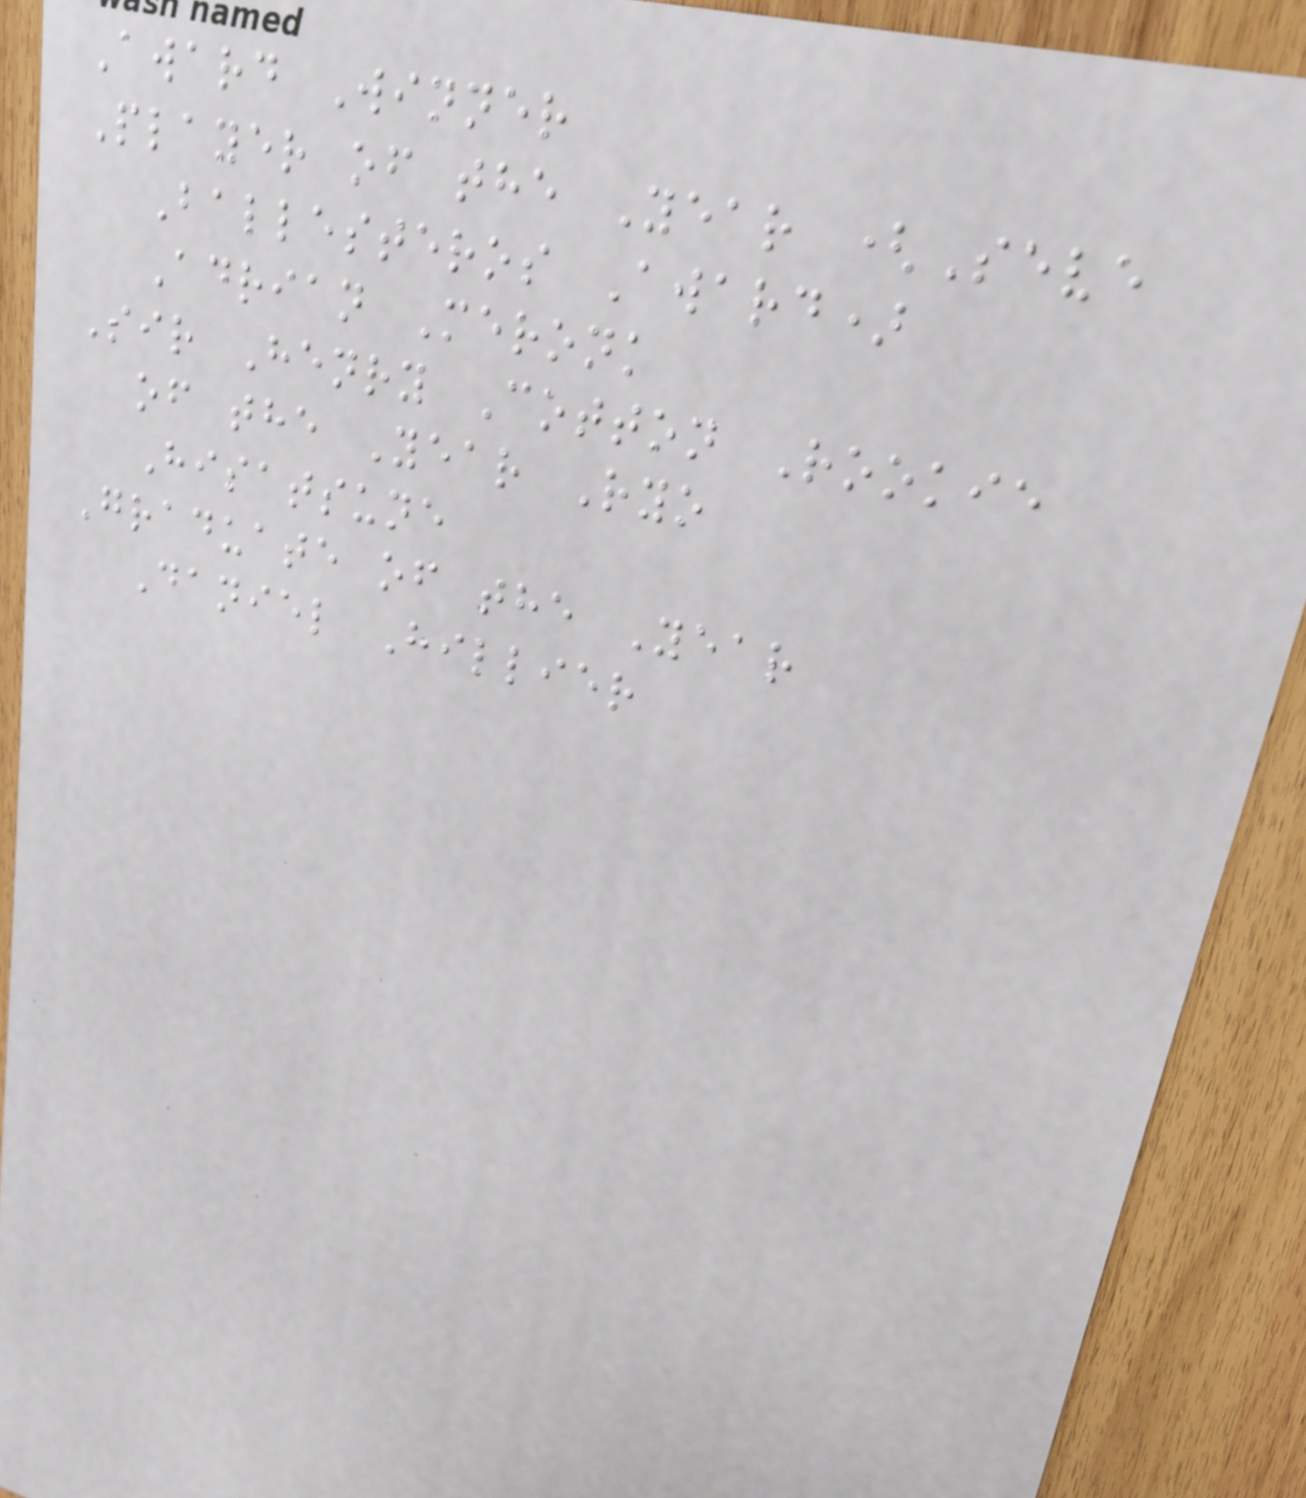Award Winner
Player of the Year (Seve
Ballesteros Award)
Adrian Meronk
Sir Henry Cotton Rookie
of the Year Ryo
Hisatsune
Graduate of the Year
Daniel Hillier
